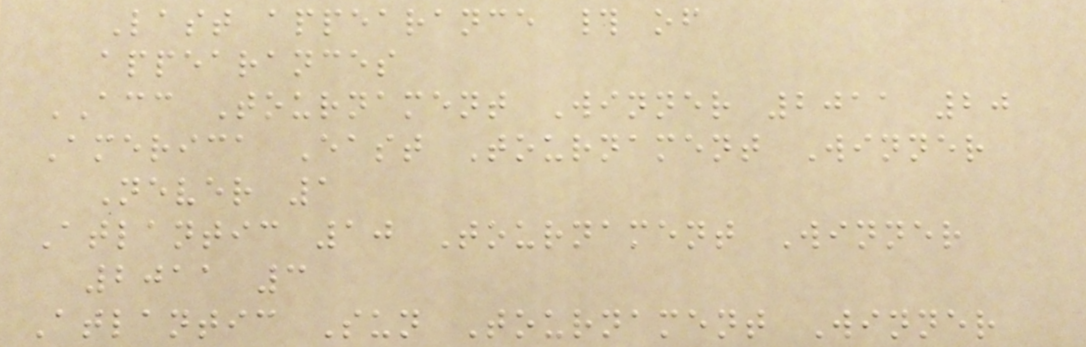Last appearance # of
appearances
ACC Tournament Winner 2011 20
America East Tournament Winner
Never 1
Atlantic 10 Tournament Winner
2011 3
Atlantic Sun Tournament Winner
